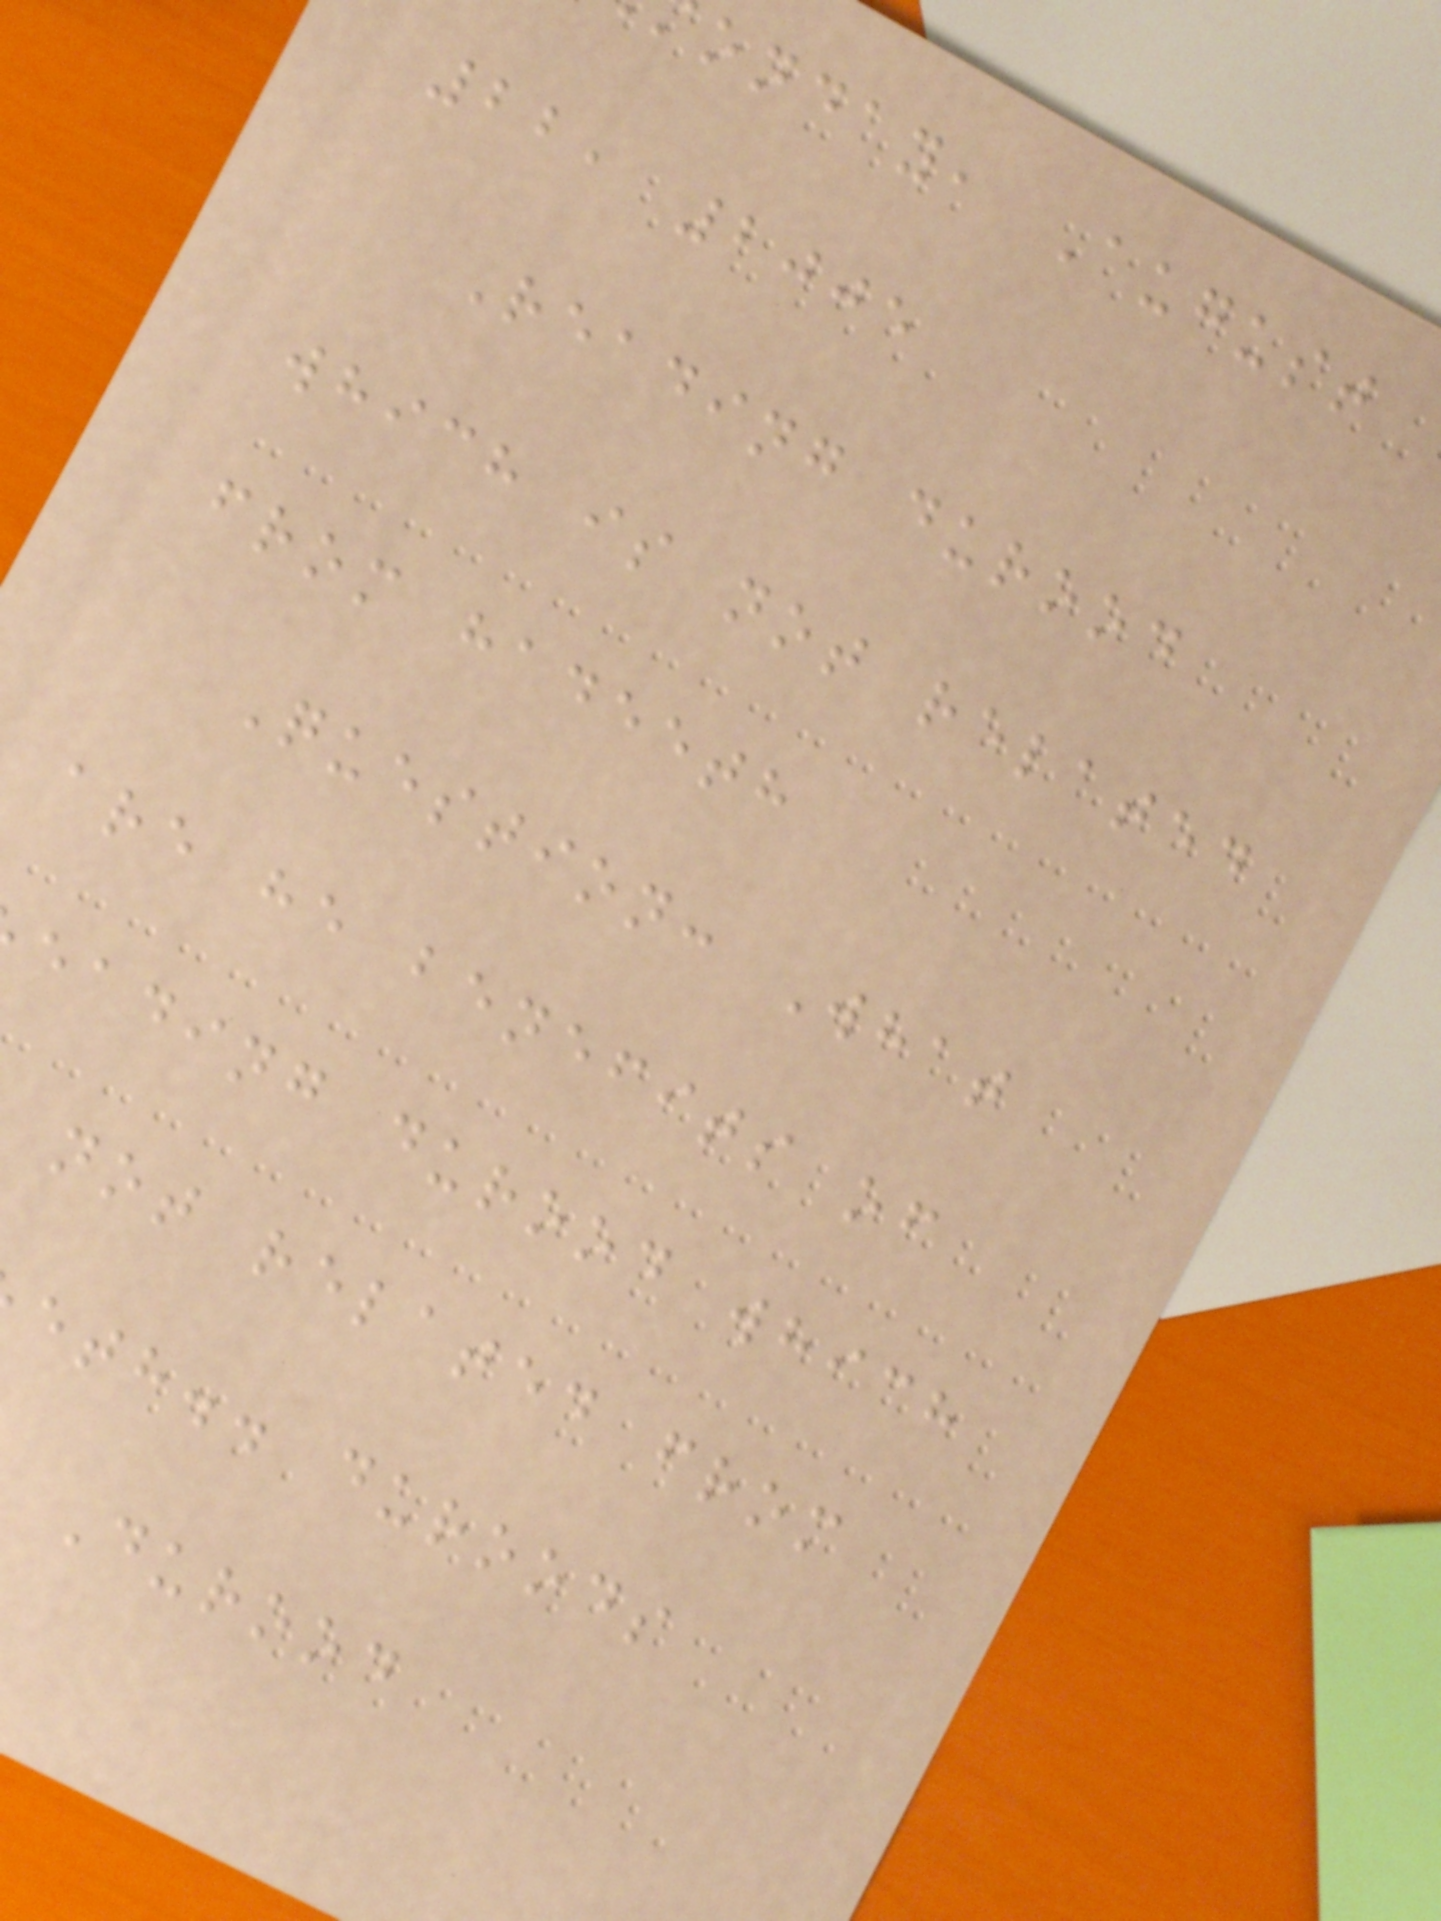onday, August
22, 2005
Reading durood
which is not related
from hadeeth
Question: What
are he benefits of
eading durood which
not related from
eth.. duroods
Durood
